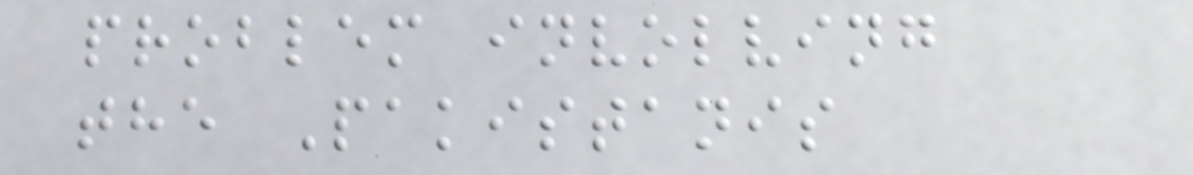problem involving
the Pakistanis
